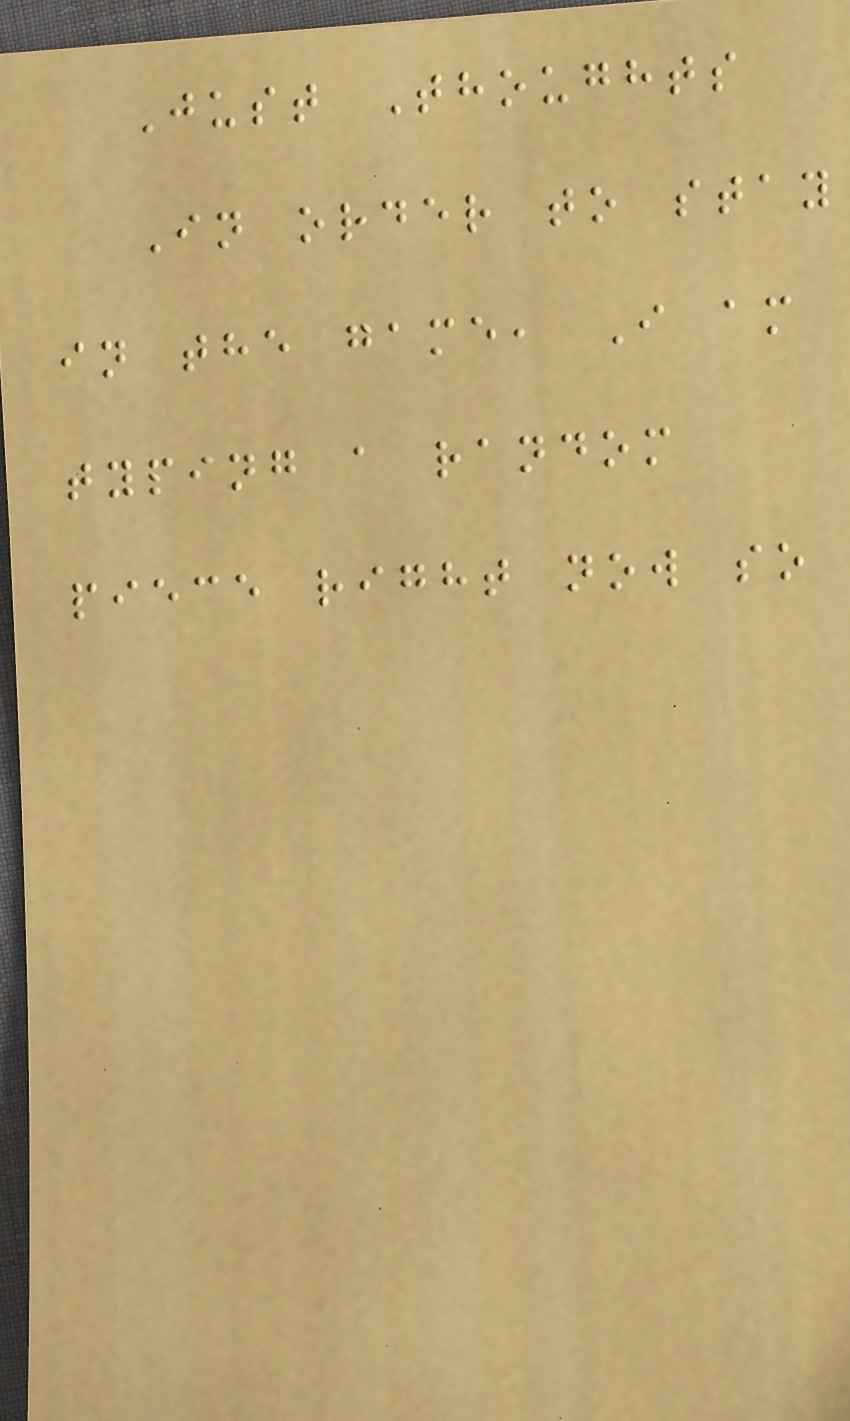Just Thoughts
In order to stay
in the game, I am
typing a random
piece right now so
